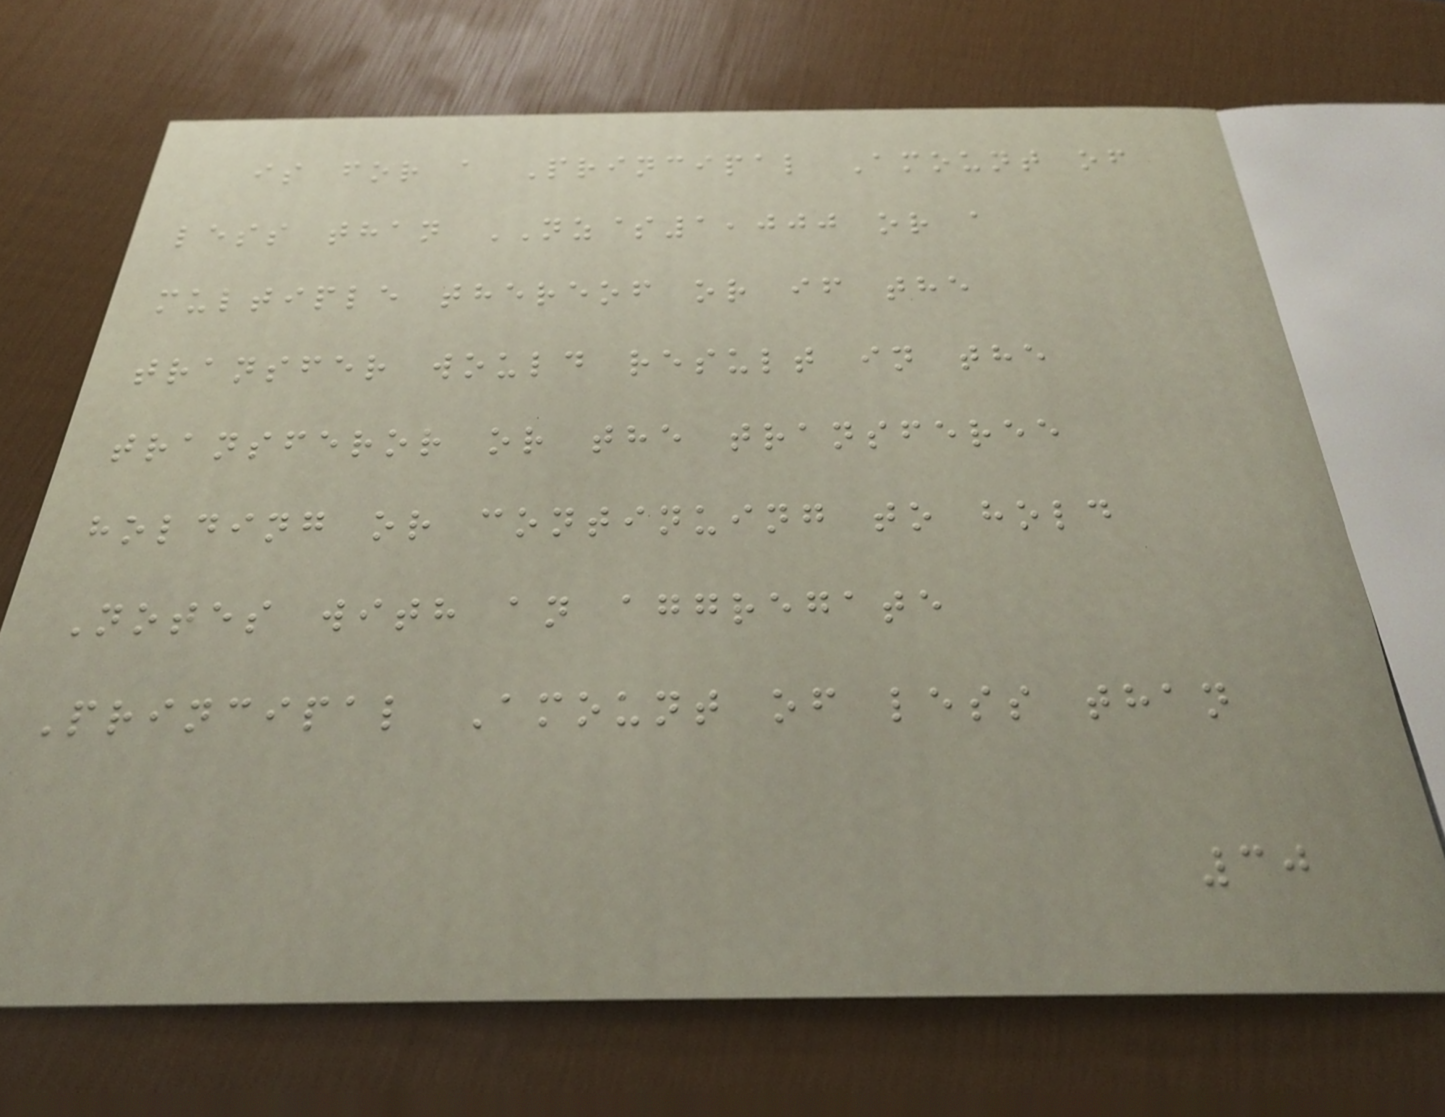is for a Principal Amount of
less than NZ$1,000 or a
multiple thereof or if the
transfer would result in the
transferor or the transferee
holding or continuing to hold
Notes with an aggregate
Principal Amount of less than
30
